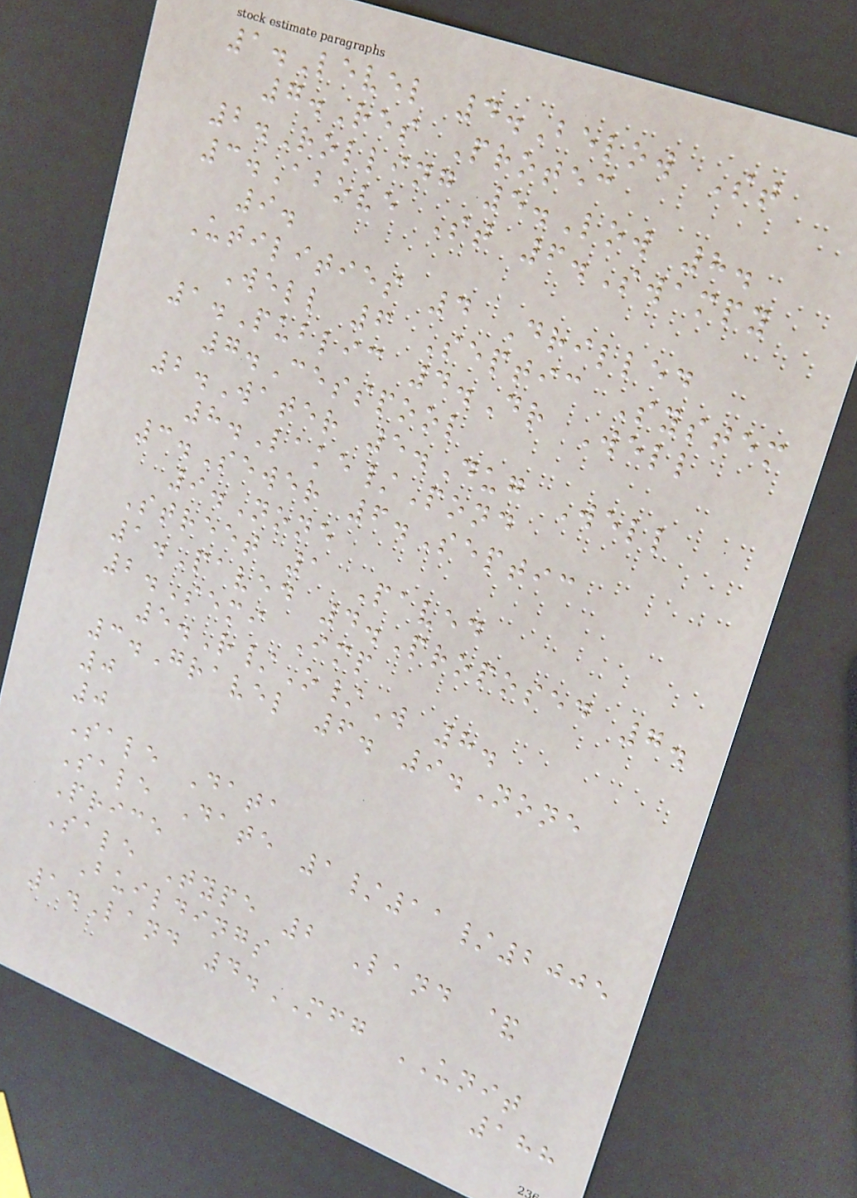1.Level 4.Below St
7.Res Protec
2.Rolling 5.Low 8.
3.Above St 6.Swampy
9.
Utilities 4 Drilled
Well 6 Septic System
1.Public 4.Dr Well
7.Cesspool
2.Water 5.Dug Well
8.Lake/Pond
3.Sewer 6.Septic
9.None
Street 1 Paved
1.Paved 4.Proposed 7.
2.Semi Imp
5.R/O/W 8.
3.Gravel 6. 9.None
0
0
Sale Data
Sale Date 1/11/2005
Price
Sale Type 2 Land &
Buildings
1.Land 4.MFG UNIT
188
